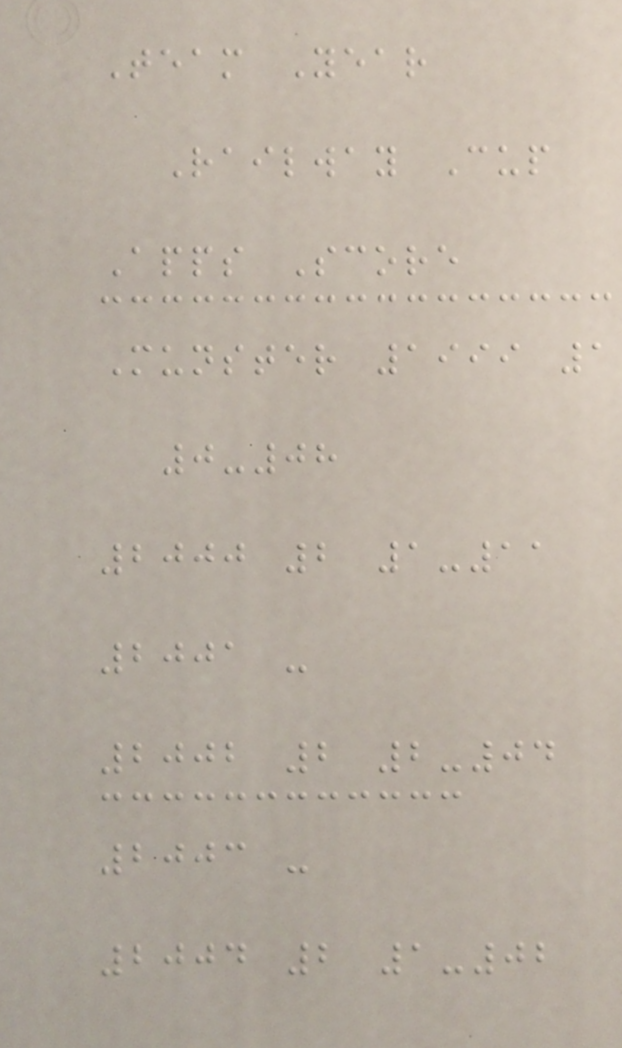Team Year
Railway Cup
Apps Score
Munster 1999 1
0-08
2000 2 1-11
2001 -
2002 2 2-04
2003 -
2004 2 1-02
